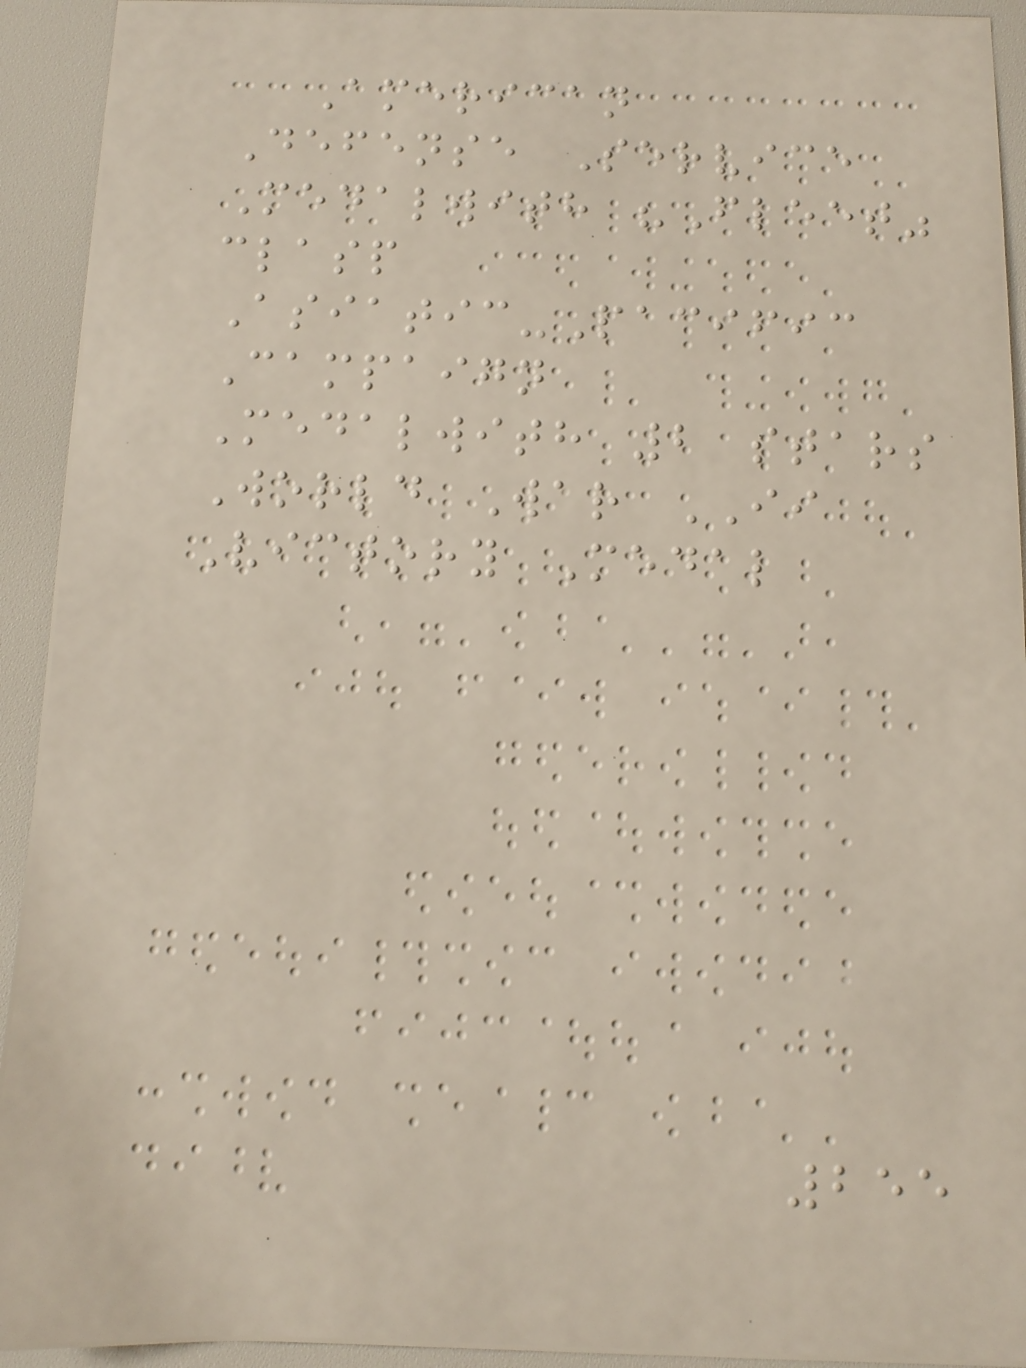American
Defense Service
Medalwith "Fleet"
clasp
Asiatic-Pacific
Campaign
Medalwith 2 stars
World War II
Victory Medal
255
